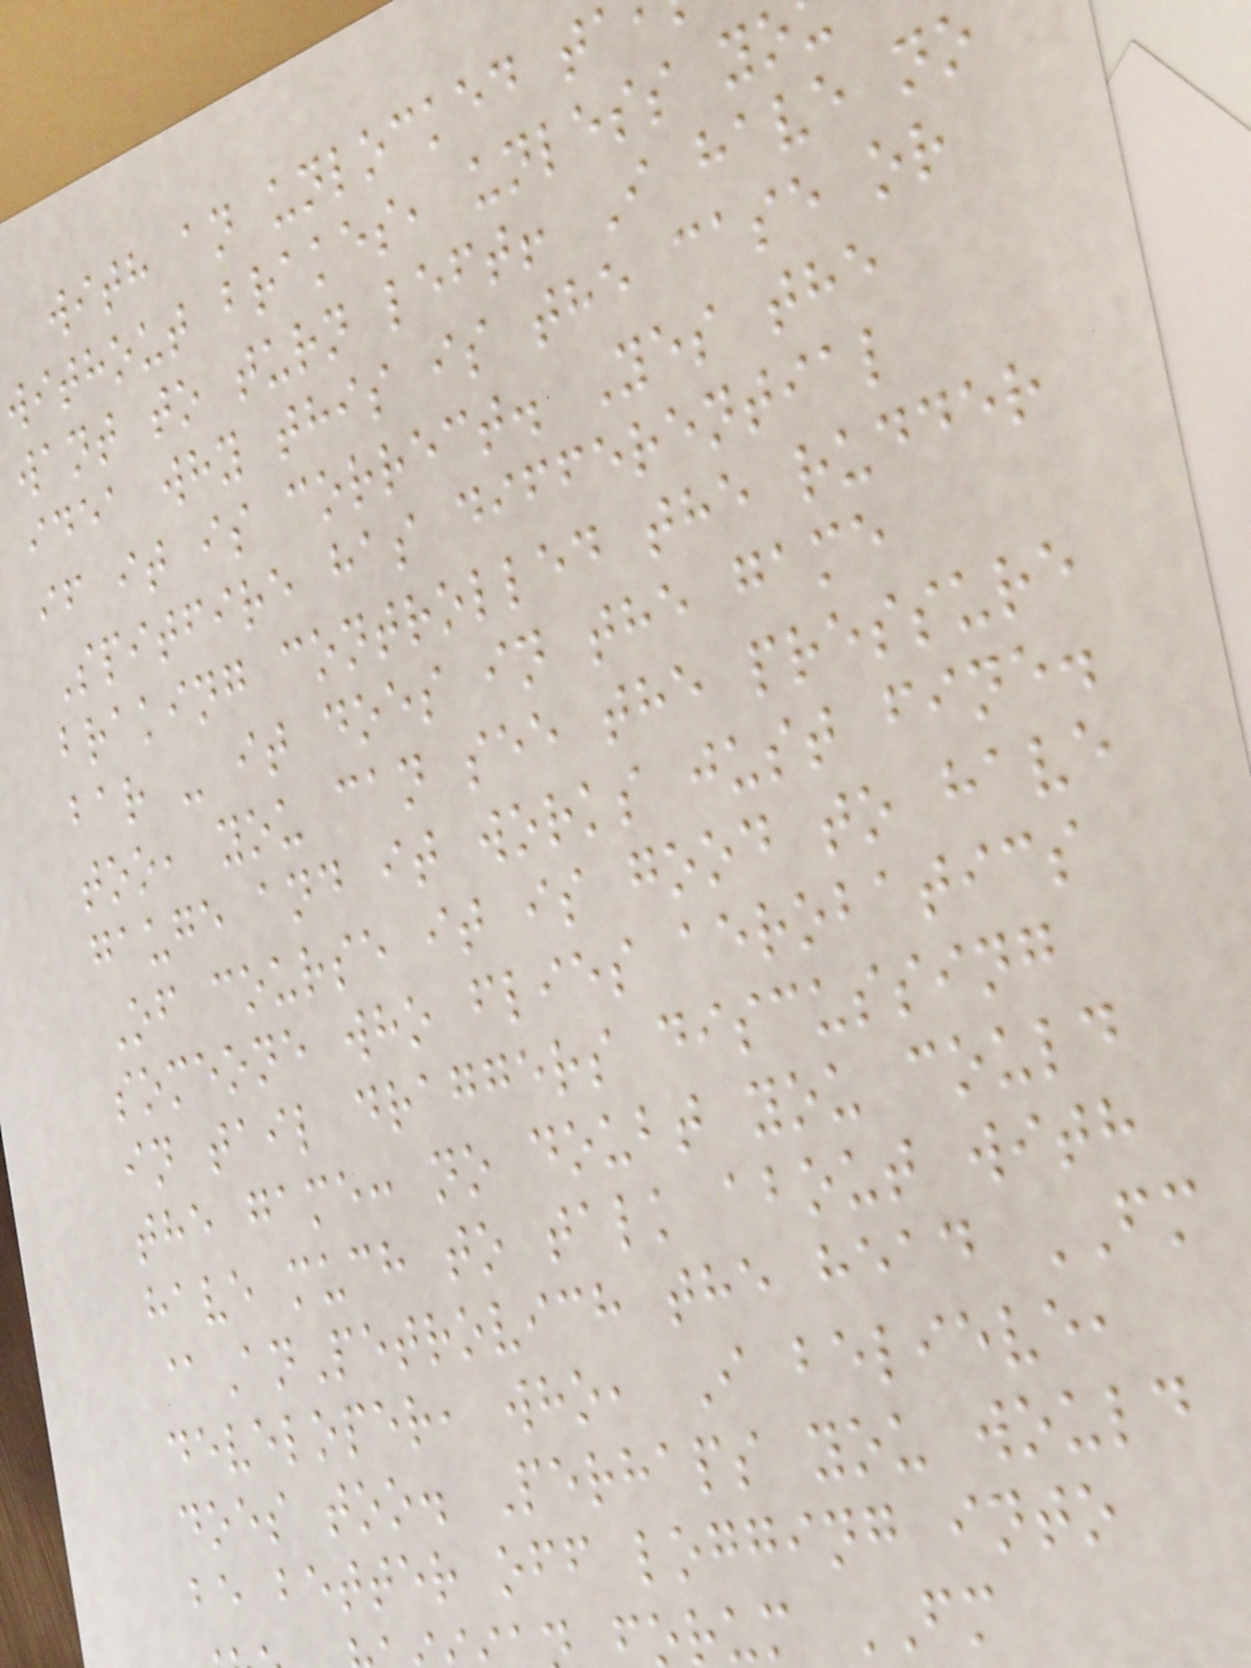with an unlocked ta
without brakes, unless yo
want to turn left! I have no
idea why this is the case or
if it is correct. Yes the
Spitfire has differential
braking controlled the rudder
bar - it does in the game
too, you can see the pressure
gauge and it works just fine.
Of course it is good to have
someone who flies aerobatics
in tail draggers discussing
the game: no doubt you could
have much to talk about with
@AnPetrovich the head FM
developer, who, I believe,
does too. Perhaps you would
be better off logging into
rum FM
